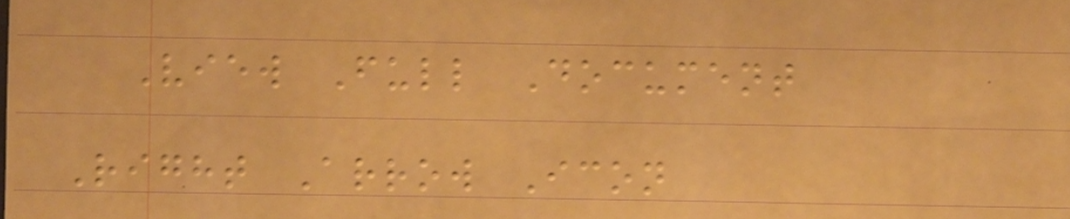View Full Document
Right Arrow Icon
